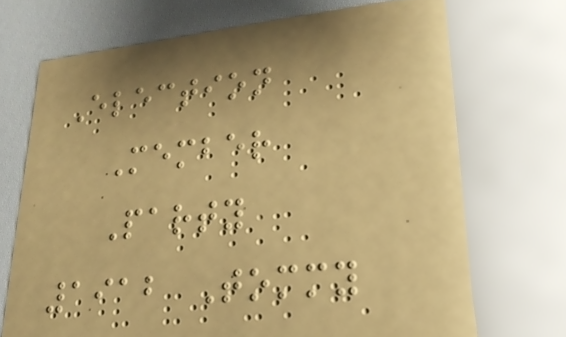Election
Member
Party
1912 Tommy
